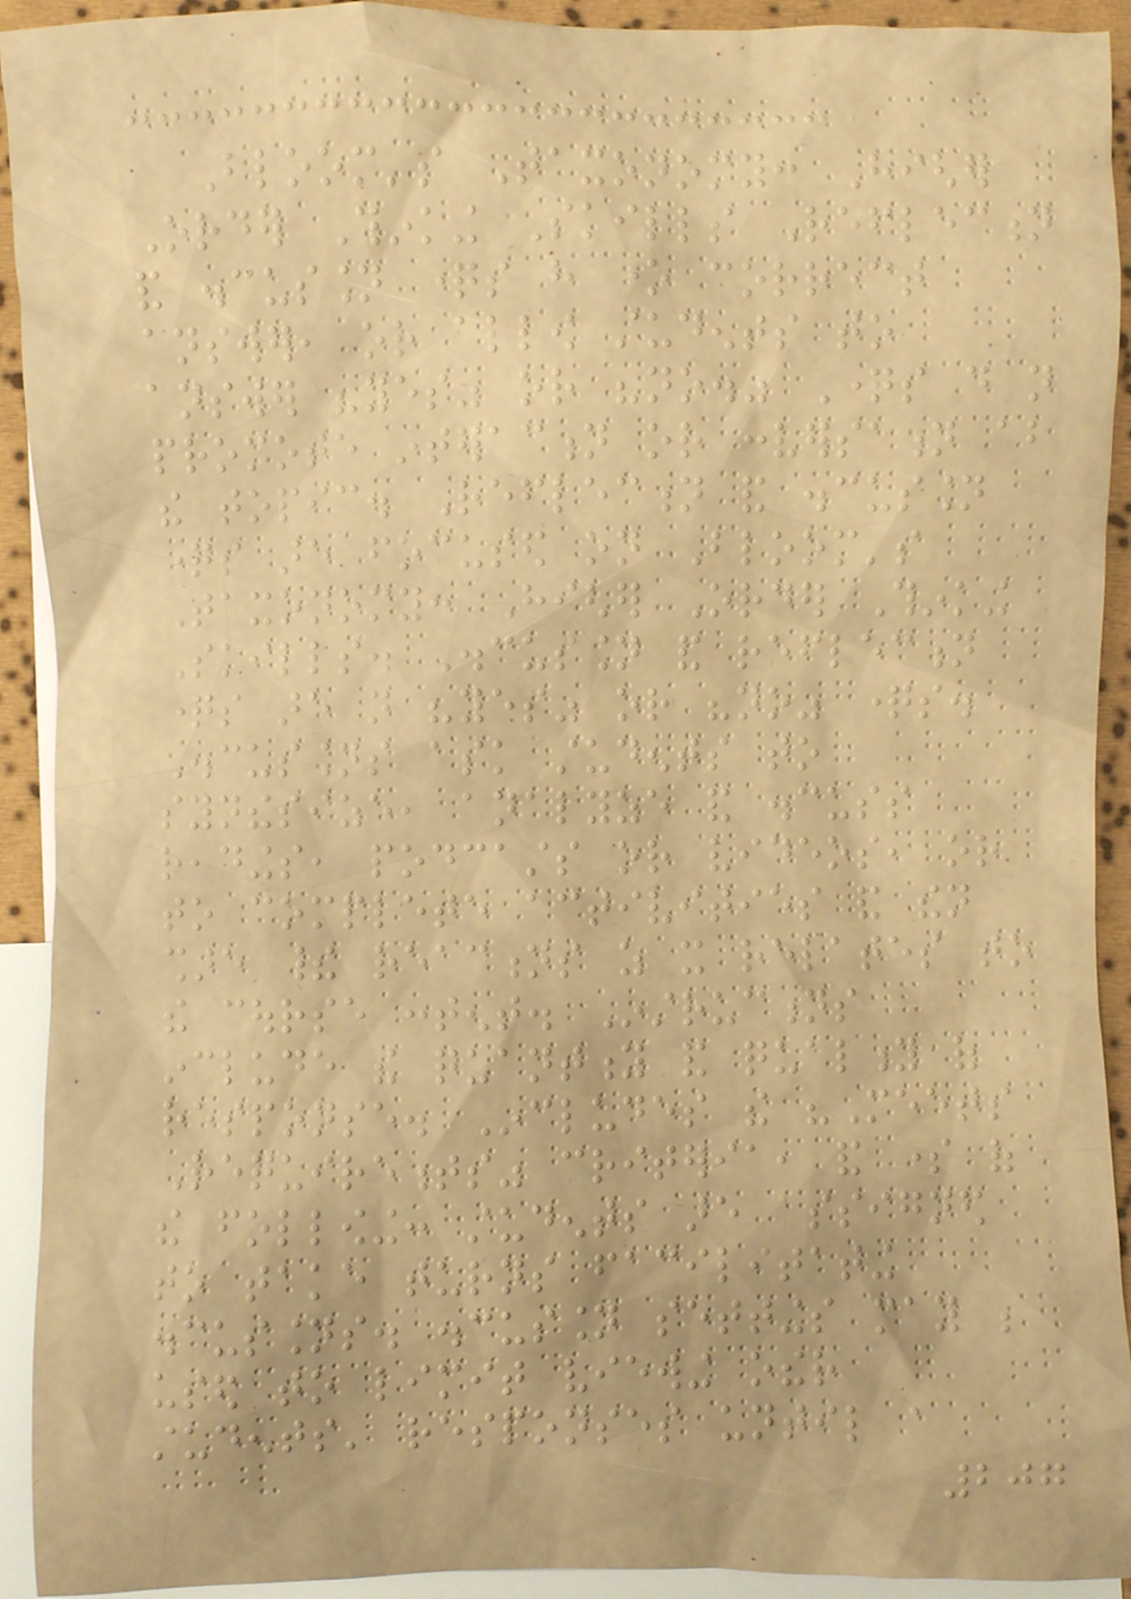Bloom's Taxonomy: Higher
Order Thinking Skills Reflection
and discussion questions have one correct
answer, or allow students to
answer "yes" or "no." Questions do not
promote interaction or conversation about
the topic. Reflection and discussion
questions are focused on Bloom's
Taxonomy: Higher Order Thinking
Skills. Discussion and reflection
questions are not "yes" or "no" questions.
Discussions ask students to
synthesize, analyze and discuss
readings, podcasts or videos, or
to complete activities and then
share their reactions as it relates to
the course content. Instructions
include the quantity and quality of
response. Includes the "Meets
Requirements" criteria, and some of
the following: students are assigned
to take turns facilitating
discussions. discussion settings may be
used to limit viewing other
students' responses until a
207
